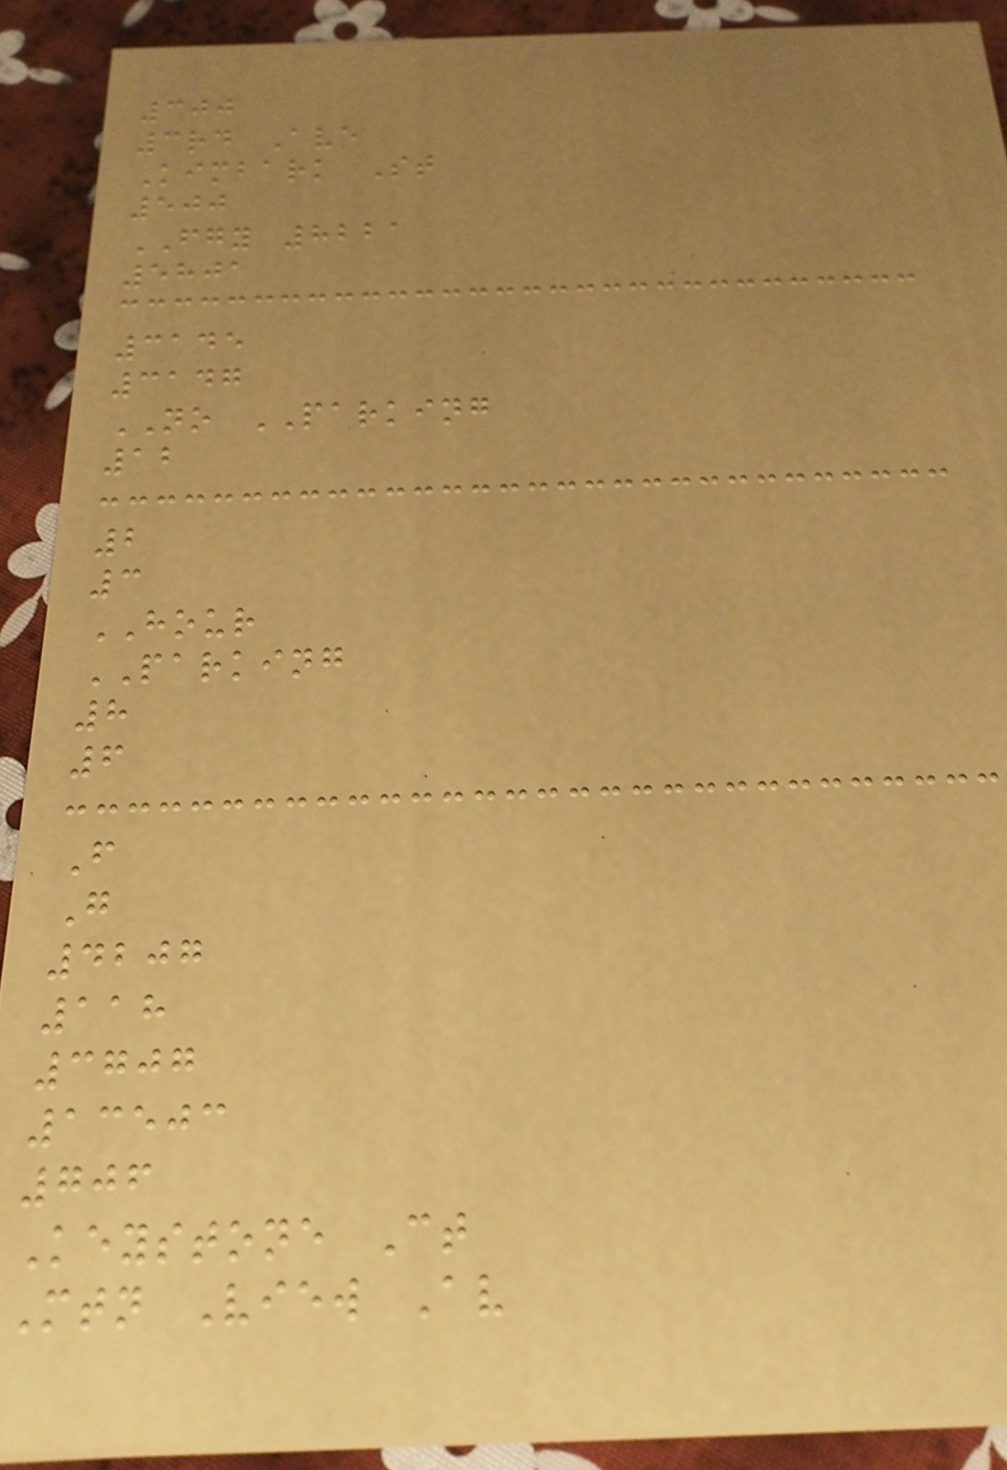300
3rd Ave
Kimbark St
500
FGY 8221
5801
3145
3147
NO PARKING
12
2
3
HOUR
PARKING
8
6
F
G
4207
118
3707
13503
706
Keystone Ct
Mtn View Av
